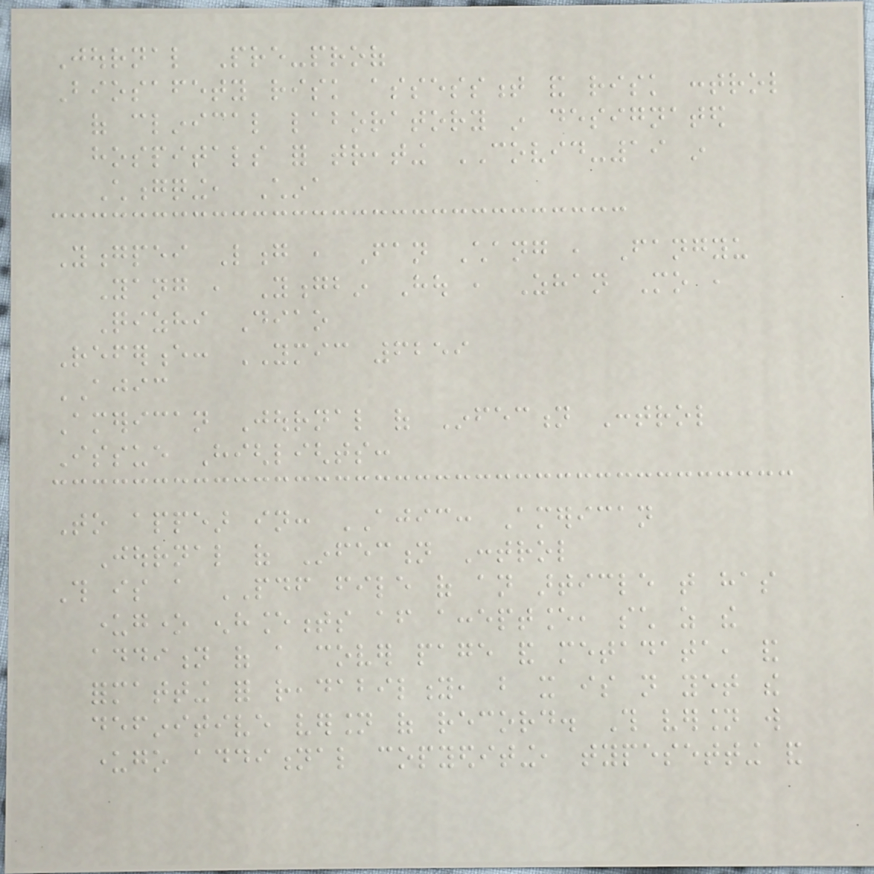Journal Pre-proof
Biosafety risk assessment and risk control
of clinical laboratory in designated
hospitals for treating COVID-19 in
Chongqing, China
Yongpei Long , Fan Chang , Fangyu
Yang , Yongbin Hou , Zhan Mo ,
Qizhi Diao
Reference: YMIC 6259
AJIC
American Journal of Infection Control
Issue Highlights:
To appear in: AJIC: American
Journal of Infection Control
This is a PDF file of an article that has
undergone enhancements after acceptance, such as the
addition of a cover page and metadata, and
formatting for readability, but it is not yet the
definitive version of record. This version will
undergo additional copyediting, typesetting and
